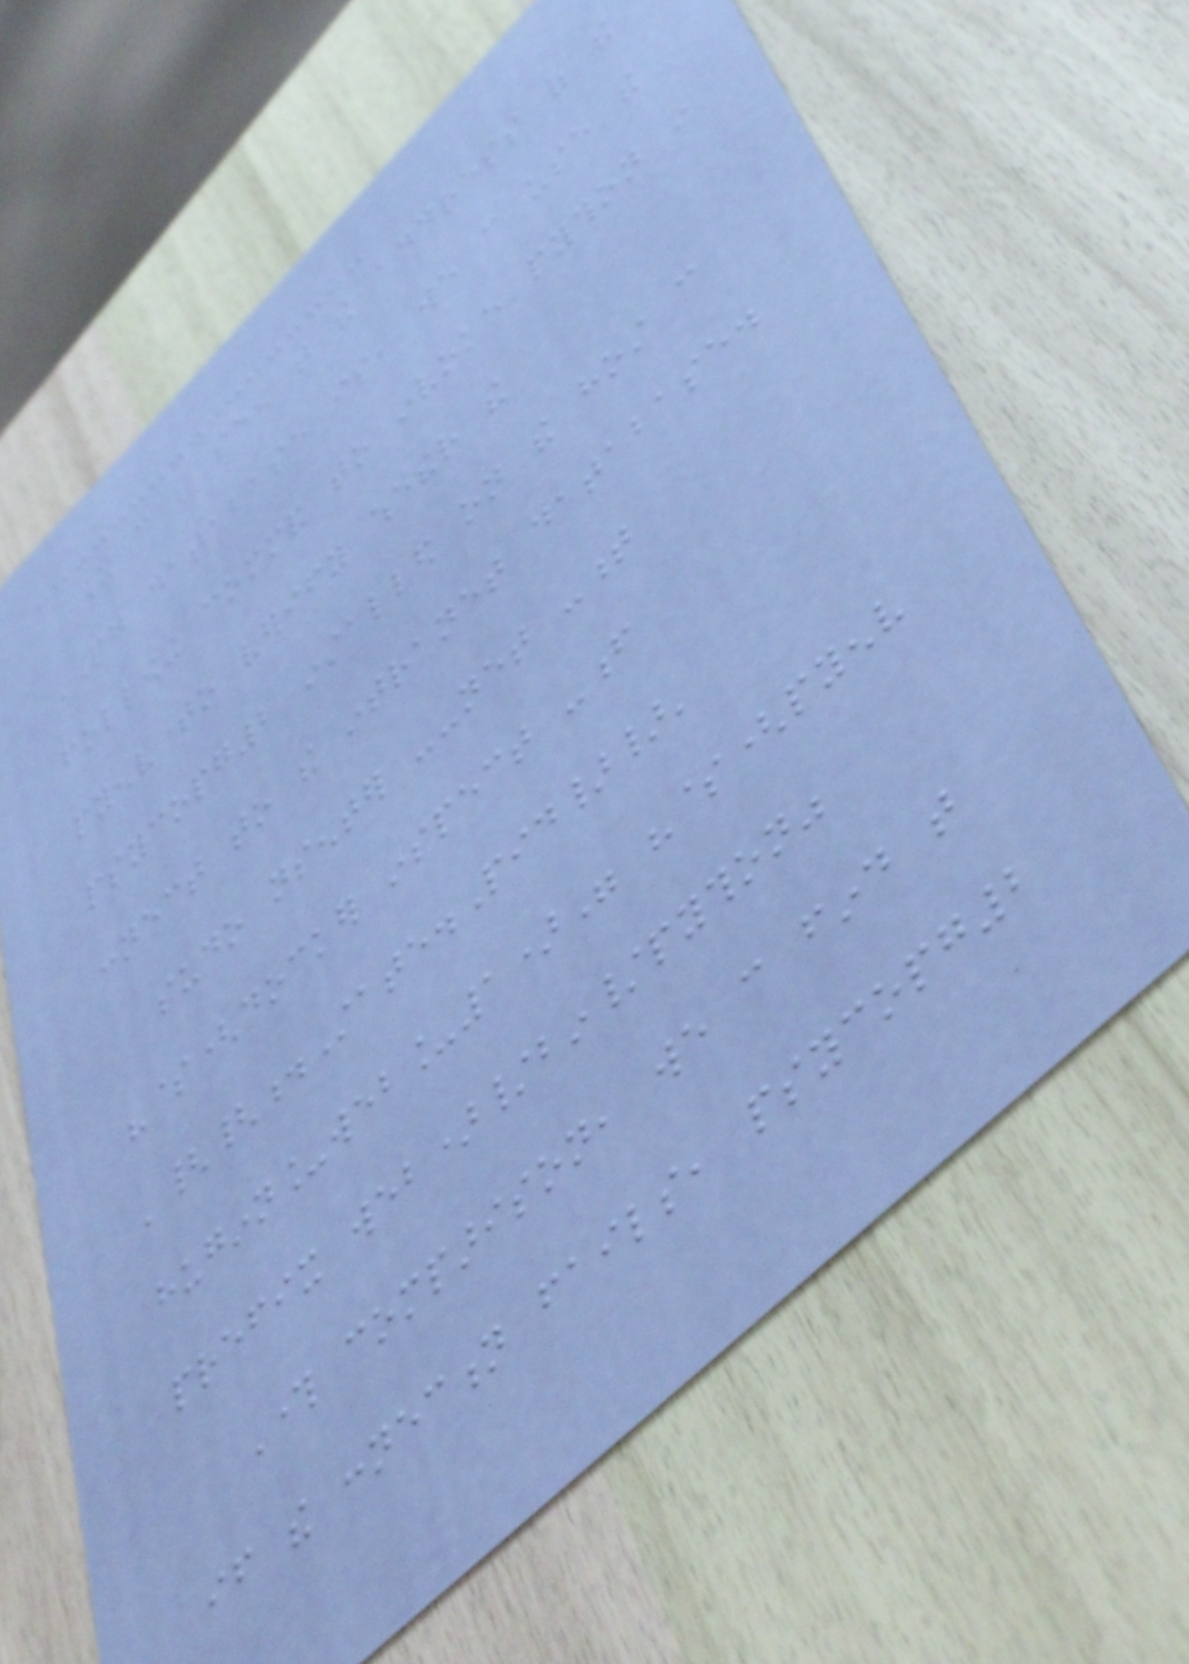It can be seen that the address of the
PG database is, we can use the
following command to invoke python in
pyenv to verify whether the
psycopg2 installed on the host can
connect to the intranet database.
sudo nsenter --net -t
"$(docker inspect -f
'{{.State.Pid}}'
huginn_web_1)" "$(pyenv
prefix web)/bin/python"
Through comparison, we can find that
if the connection fails, psycopg2
